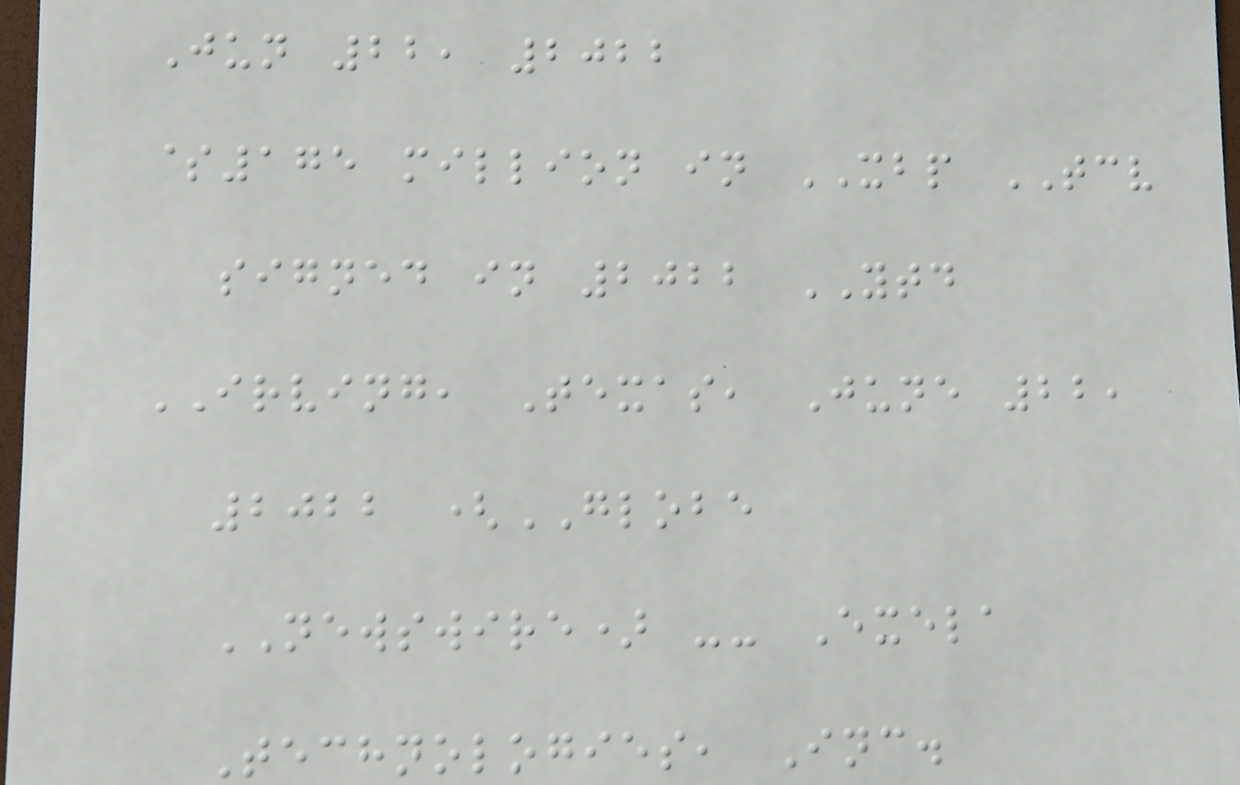Jun 22, 2022
$175 million in XBP TCV
signed in 2022 YTD
IRVING, Texas, June 22,
2022 (GLOBE
NEWSWIRE) -- Exela
Technologies, Inc.
